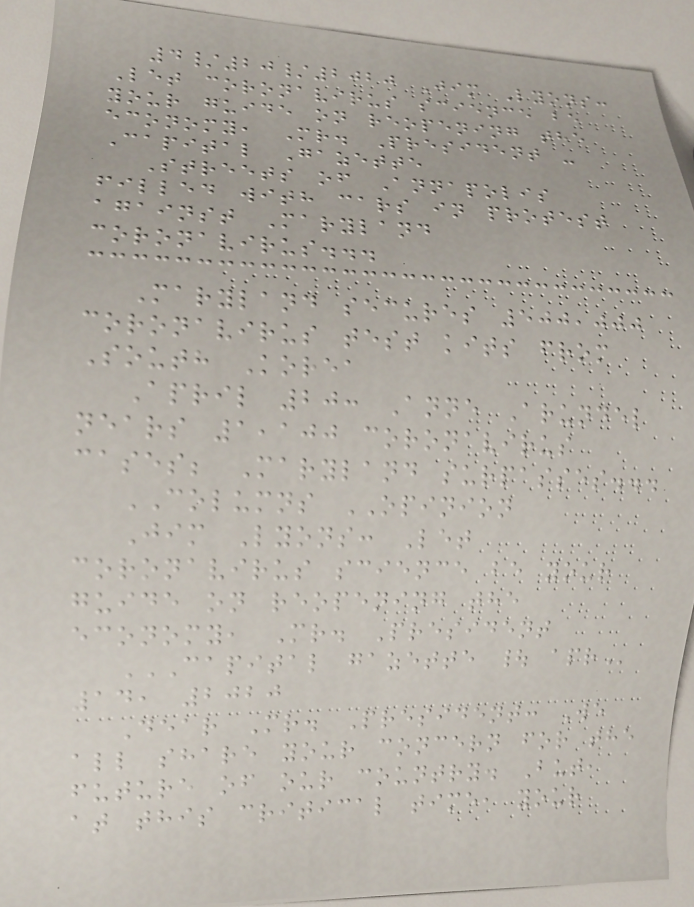4/20/2020 Jim Lyons:
Let coronavirus science be
your guide on reopening the
economy, Mr. President -
Capital Gazette
Streets of Annapolis
filled with cars in protest
against Maryland
coronavirus...
Maryland secures 500,000
coronavirus test kits from
South Korea
April 20: Anne Arundel
nears 1,100 coronavirus
cases; Maryland surpasses...
COLUMNS OPINION
Jim Lyons: Let
coronavirus science be your
guide on reopening the
economy, Mr. President
CAPITAL GAZETTE | APR
14, 2020
Dear Mr. President: We
all share your concern for the
future of our country. But,
at this critical time, your
